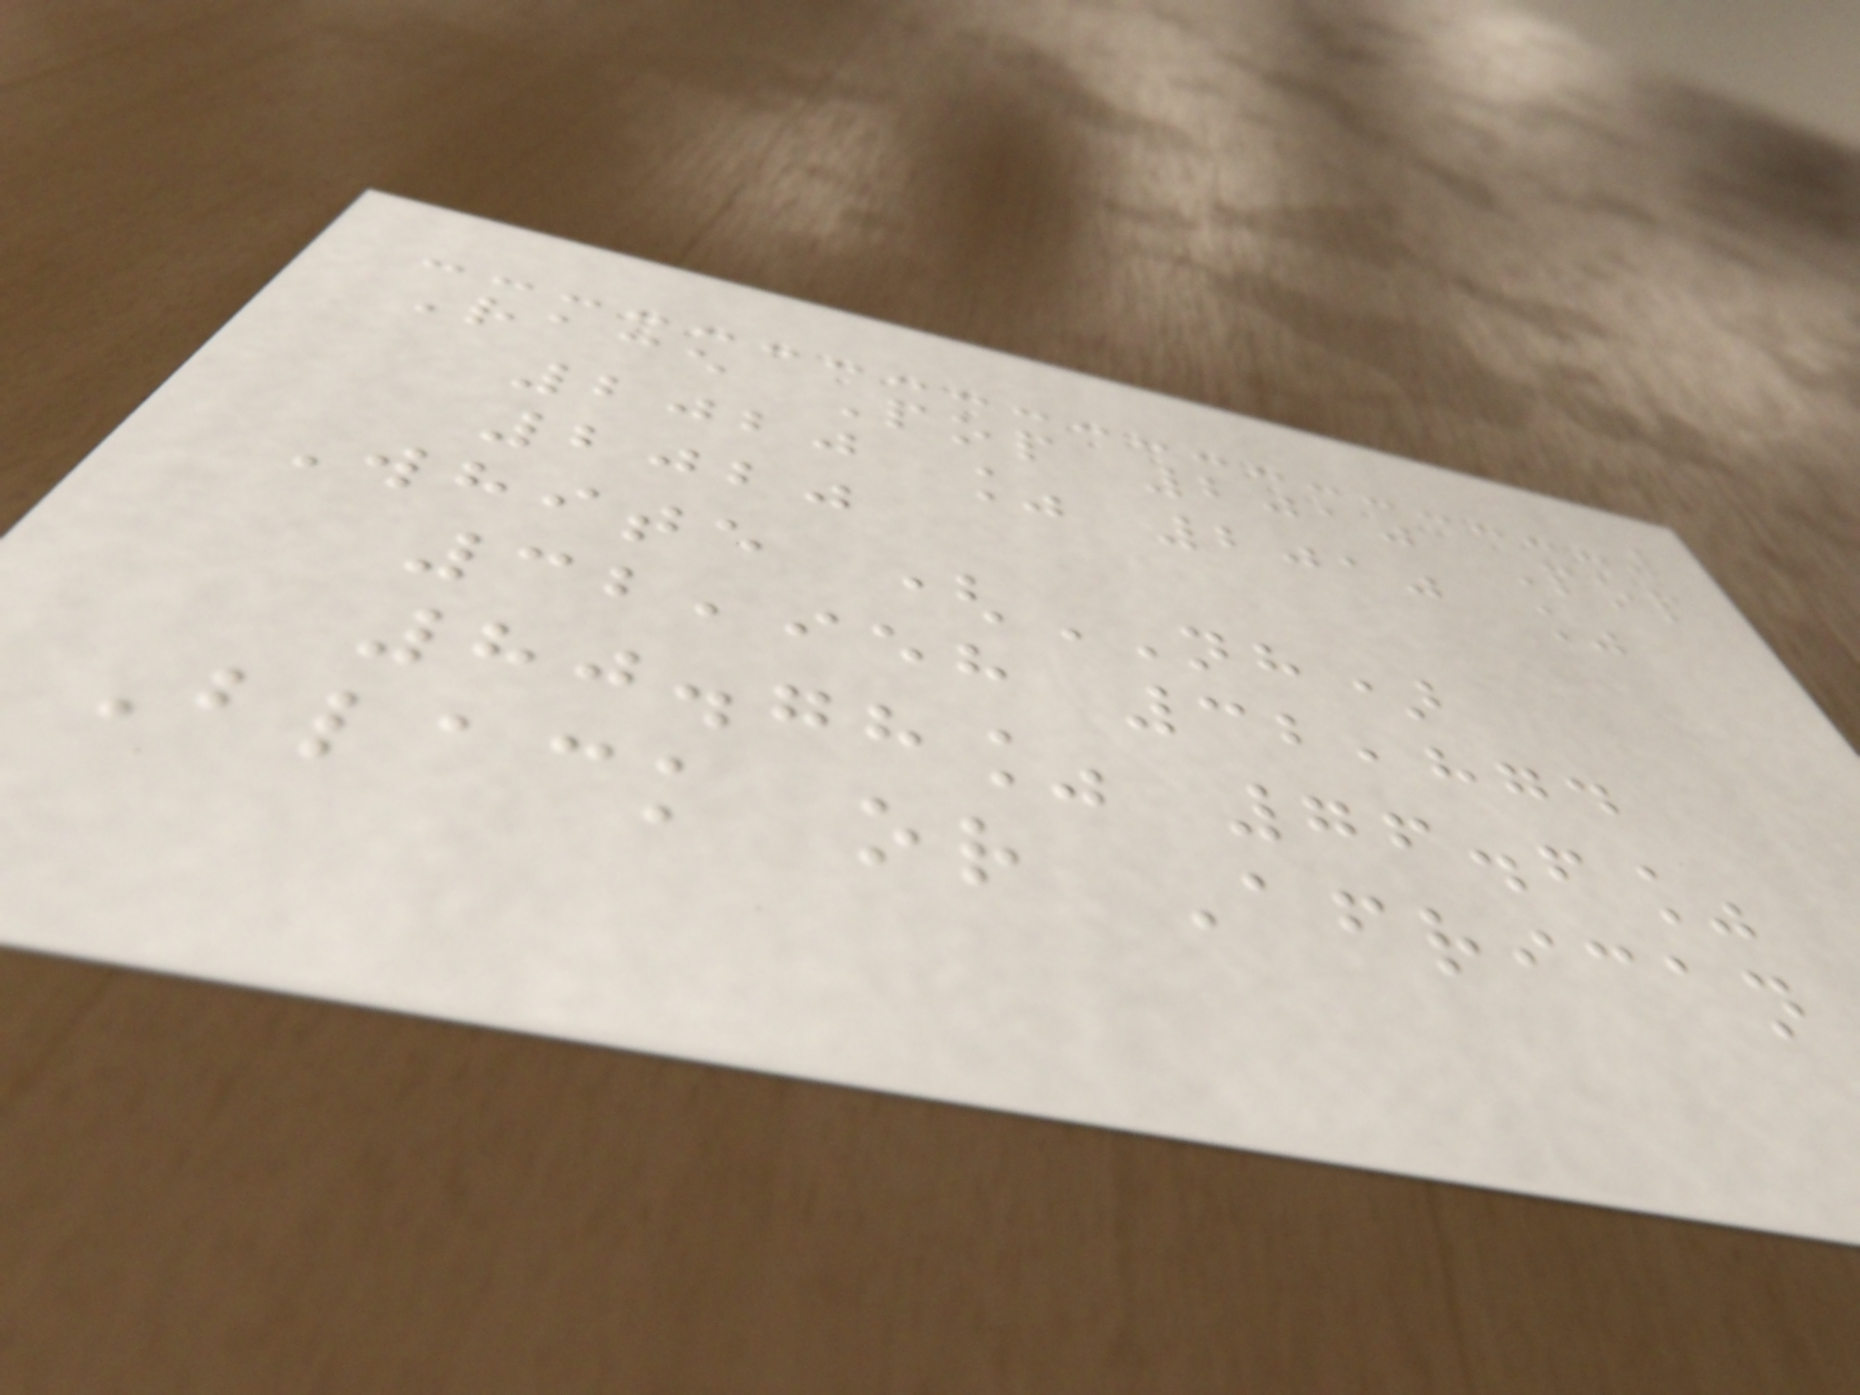Race Pop 2010 Pop
2020 % 2010 %
2020
White (NH)
32,958 32,874
80.78% 76.6%
Black or African
